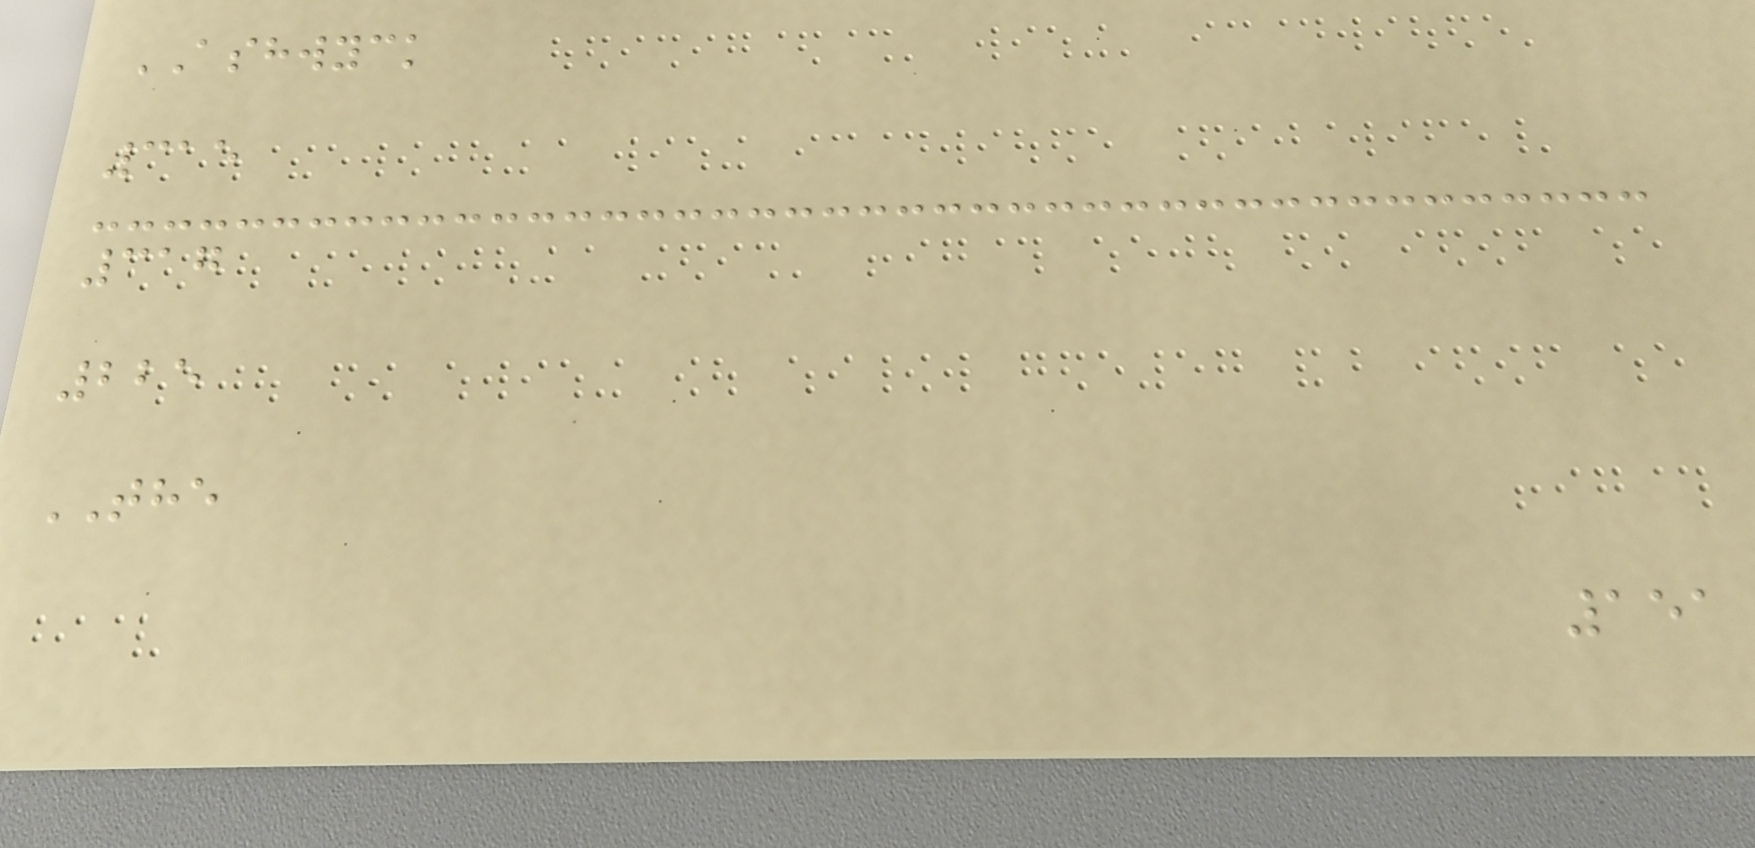ASHWYCK
315
317
225
THE
151
